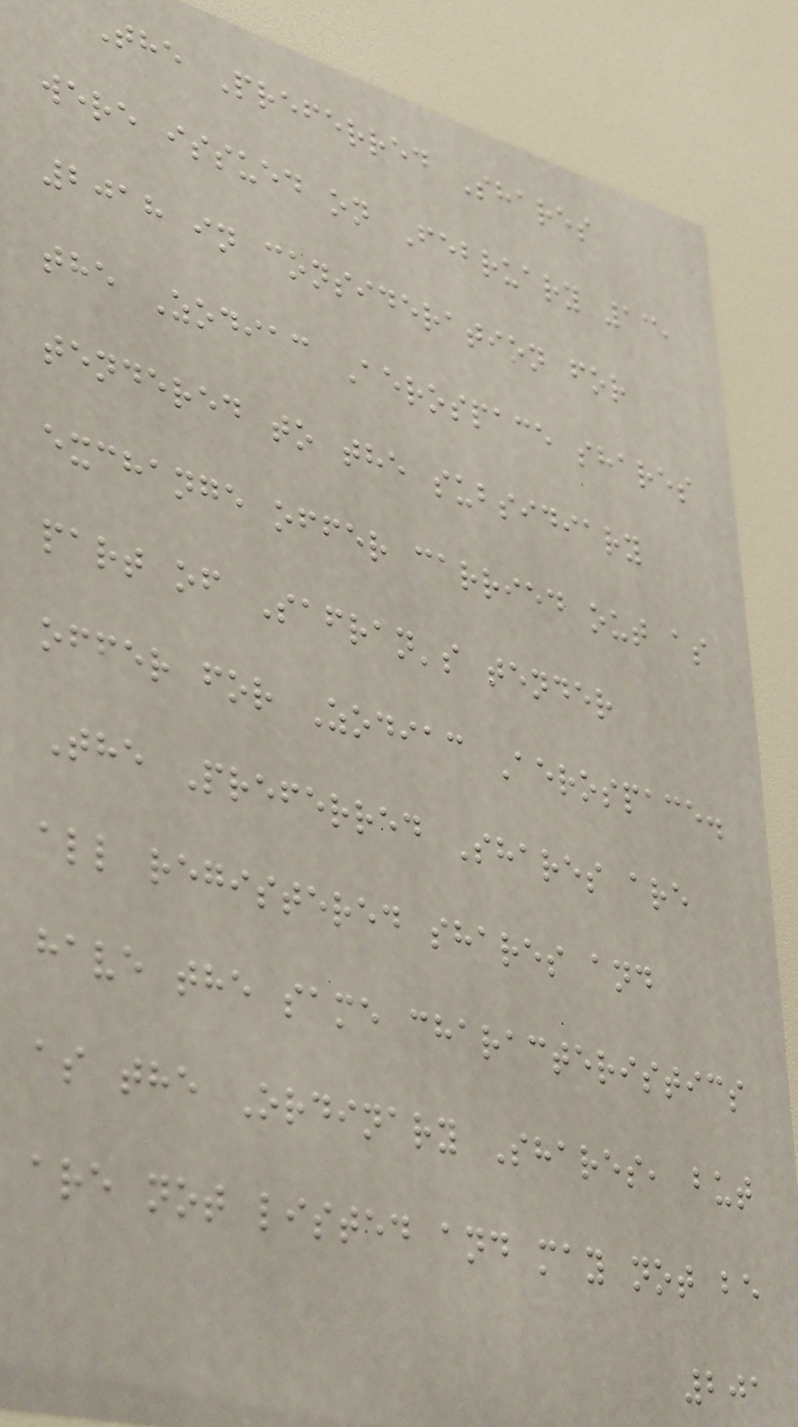The Preferred Shares
were issued on February 13,
2018 in consideration for
the Zodiac Aerospace shares
tendered to the subsidiary
exchange offer carried out as
part of Safran's tender
offer for Zodiac Aerospace.
The Preferred Shares are
all registered shares and
have the same characteristics
as the Ordinary Shares, but
are not listed and may not be
201
